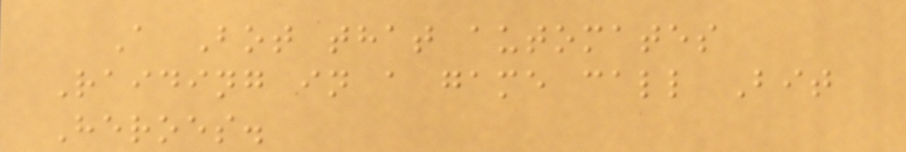A Bot that automates
Raiding in a game call Bit
Heroes.
